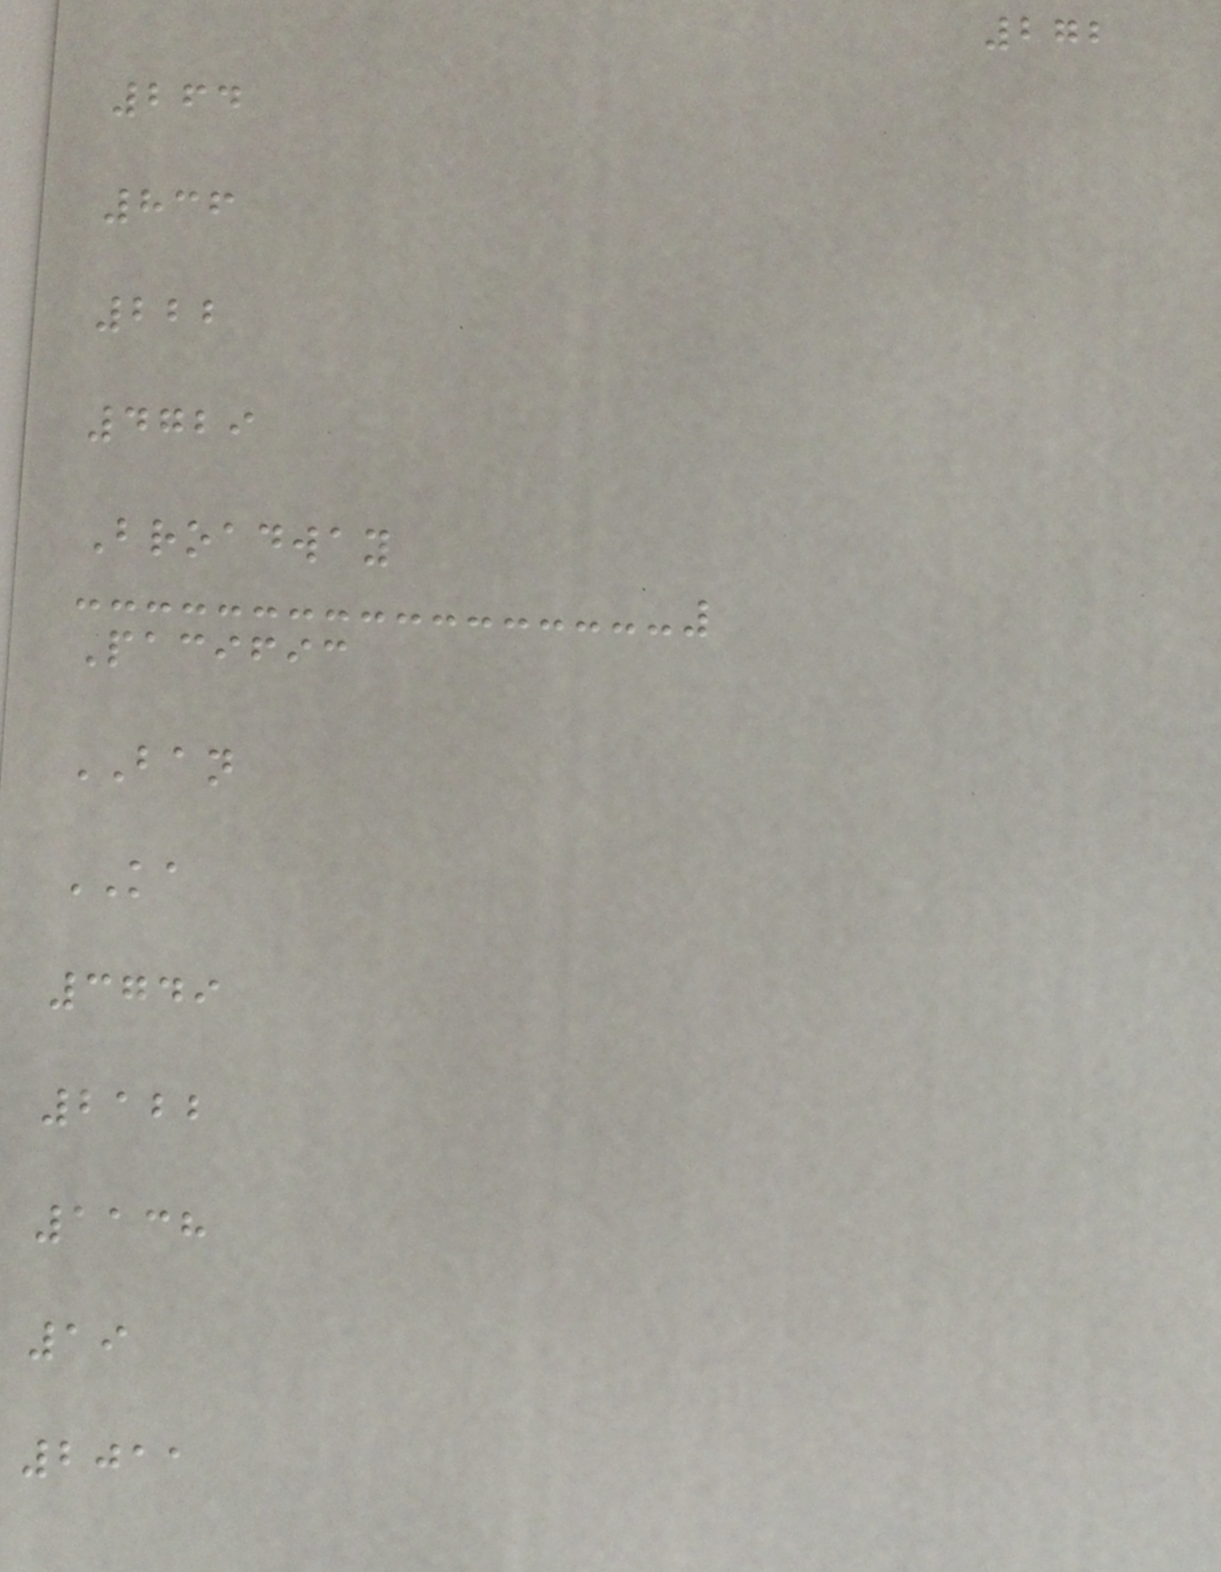272
264
836
222
4729
Broadway
Pacific
BAN
KA
3749
2122
1138
19
2011
